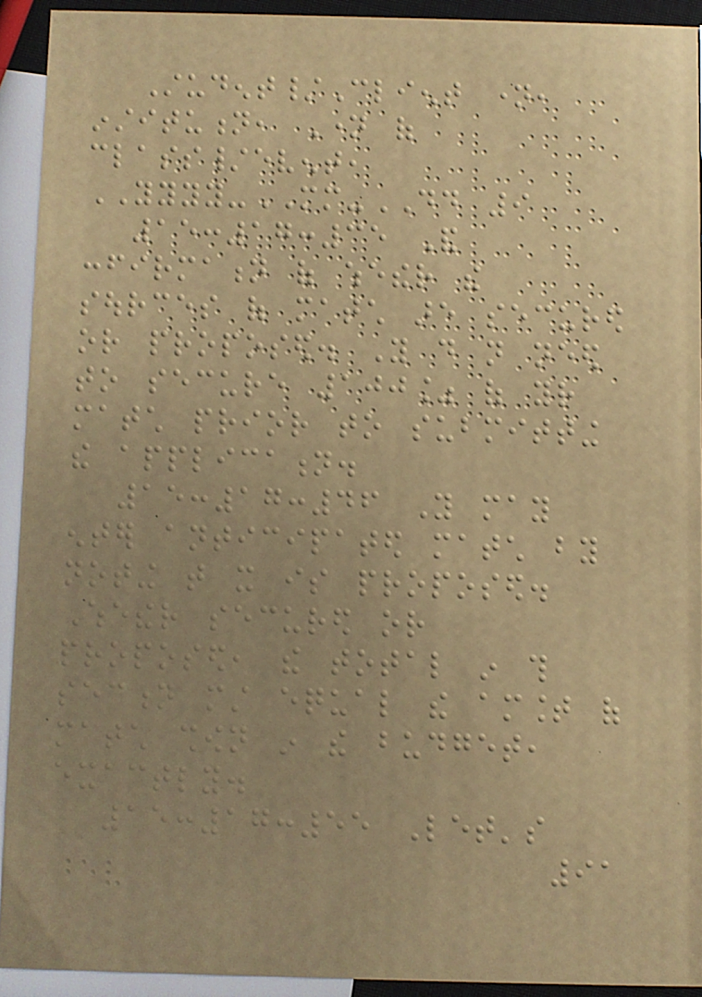Student/Client name,
institution, Name of
class/event,
YYYY-MM-DD 9
15:17:35 And
confirmation of whether the
sources of match are secured
or proposed. You do not need
to secure 100% of your
match prior to submitting
the application.
15:17:46 You may
enter anticipated match by
noting that it is proposed.
Whether secured or
proposed, the total in this
section must equal the amount of
match shown in the budget,
exactly.
15:17:55 Let's
91
